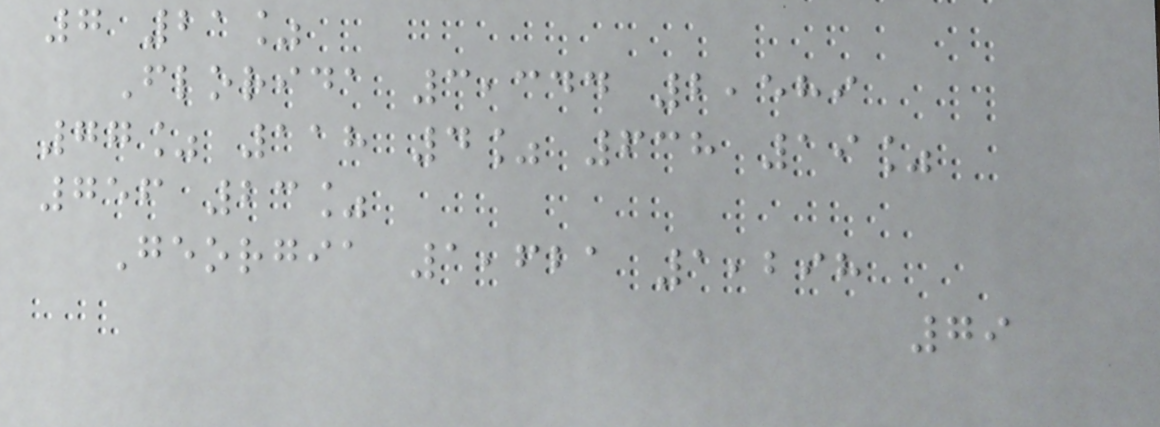7 21%
Florida 3,344 2,589
77% 118 4% 638 19%
756 23%
Georgia 1,621 1,298
79
